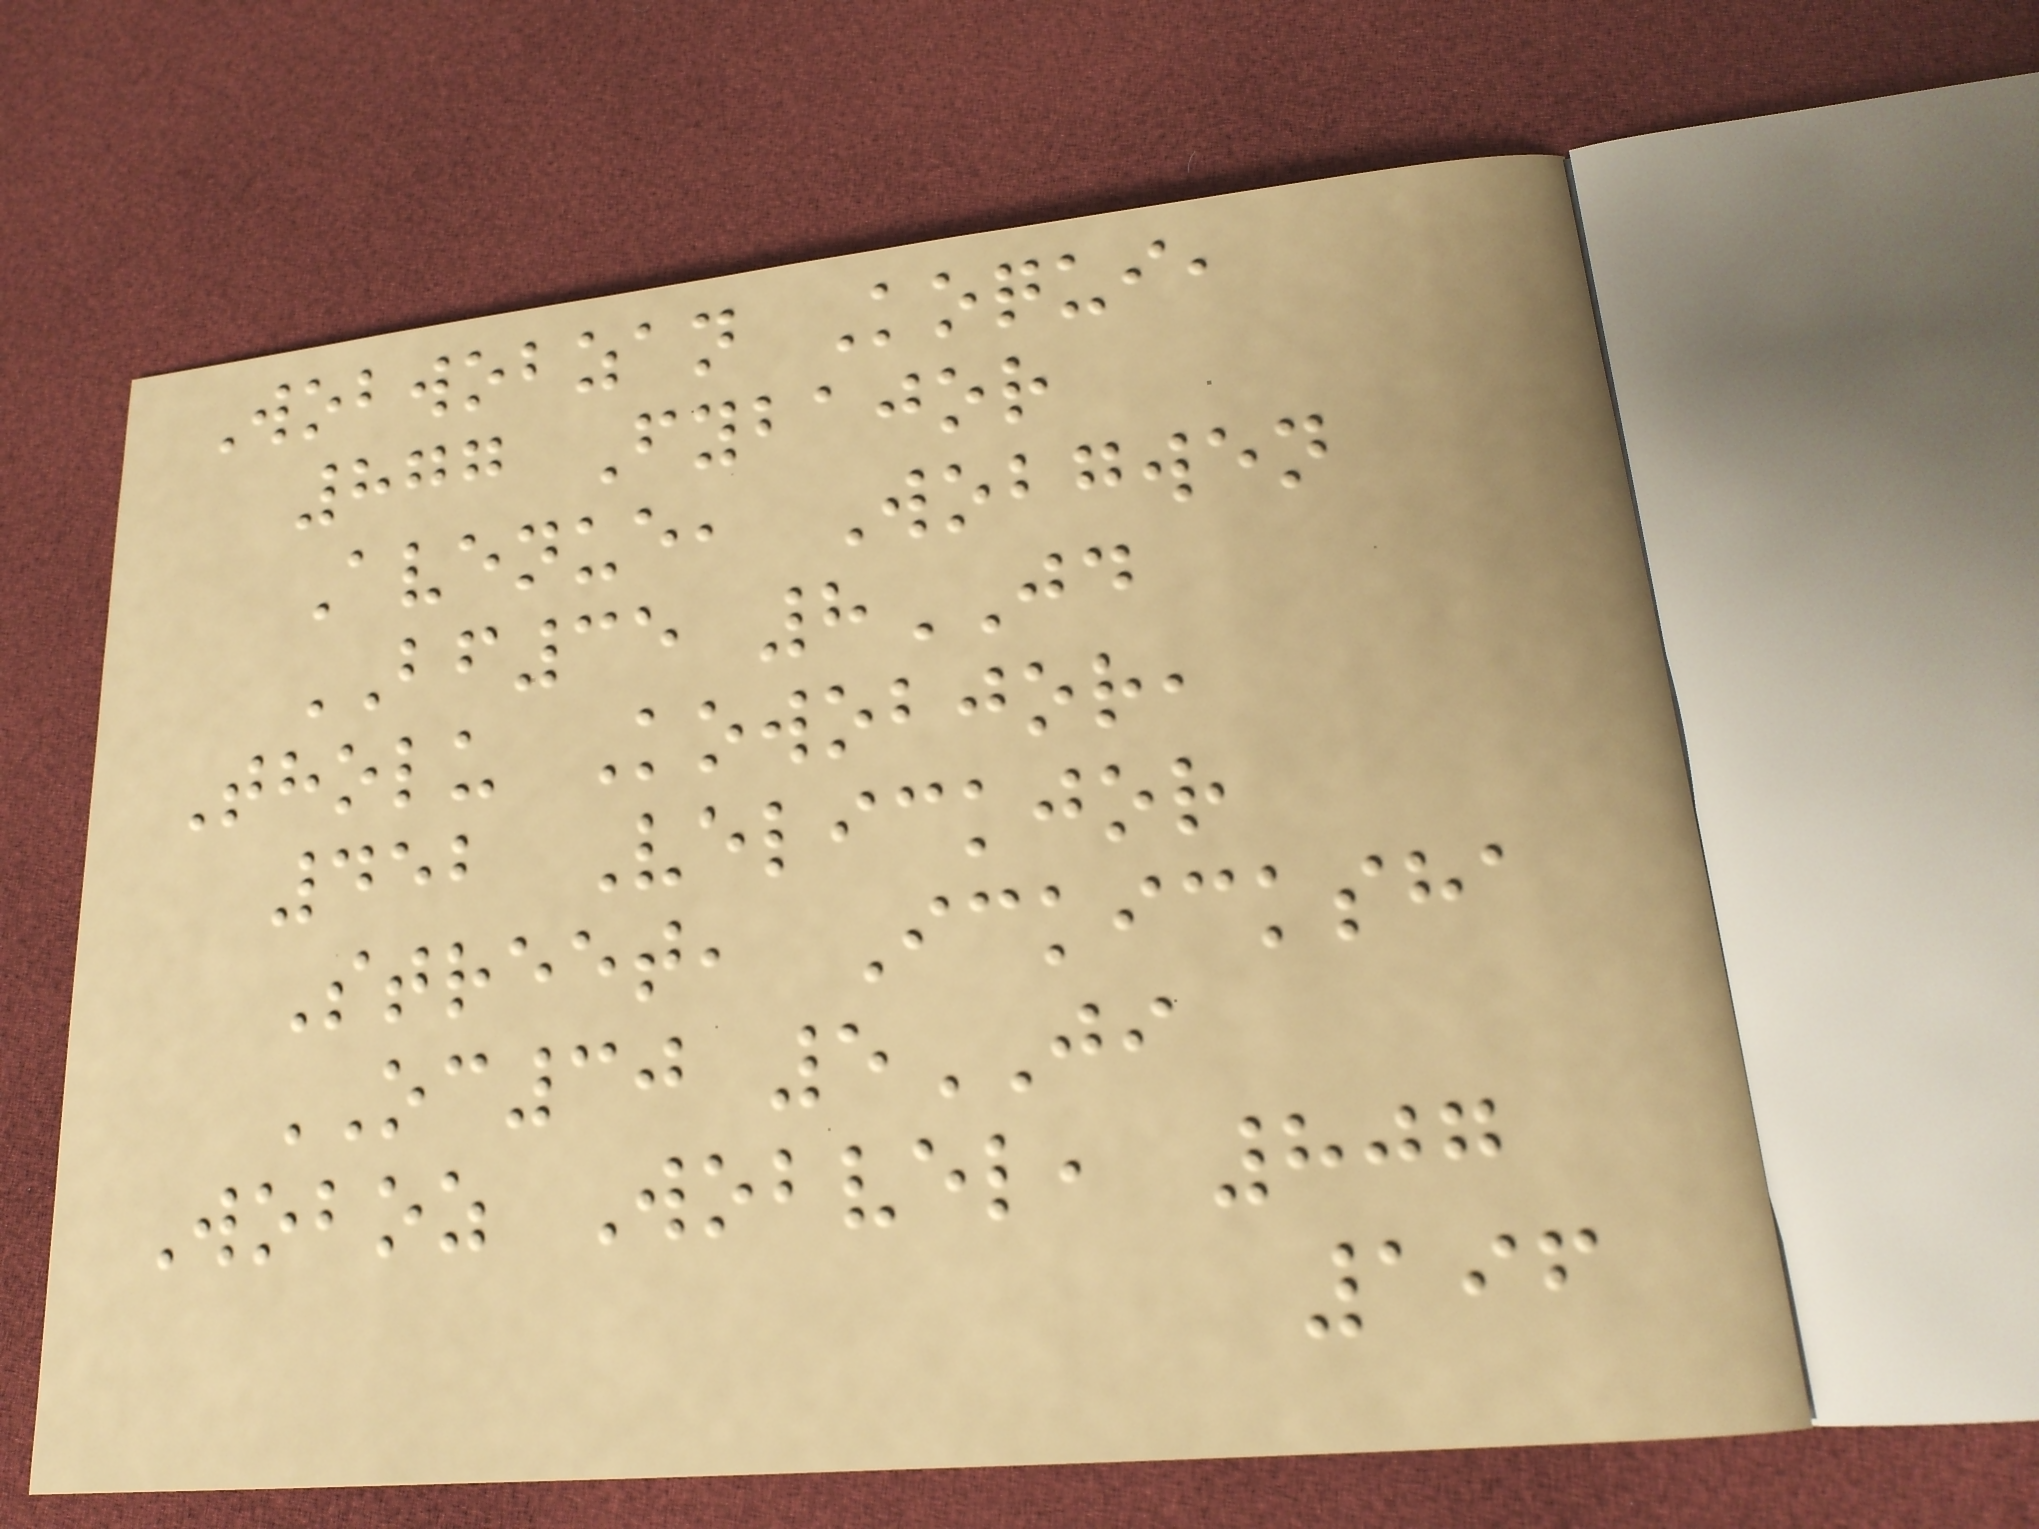Wobwobzan Koqui,
877 Fybajor
Avenue, Wobgwen
BF35 8JD
Tholu Kowobjor,
452 Velickjor
Street, Ickicksha
OC30 5JI
Woboz Wobvel, 807
196
